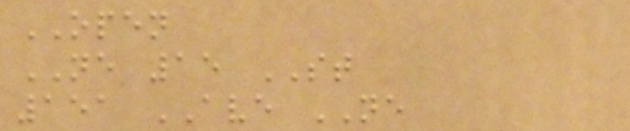OPEN
NE 15 ST
151 AVE NE
